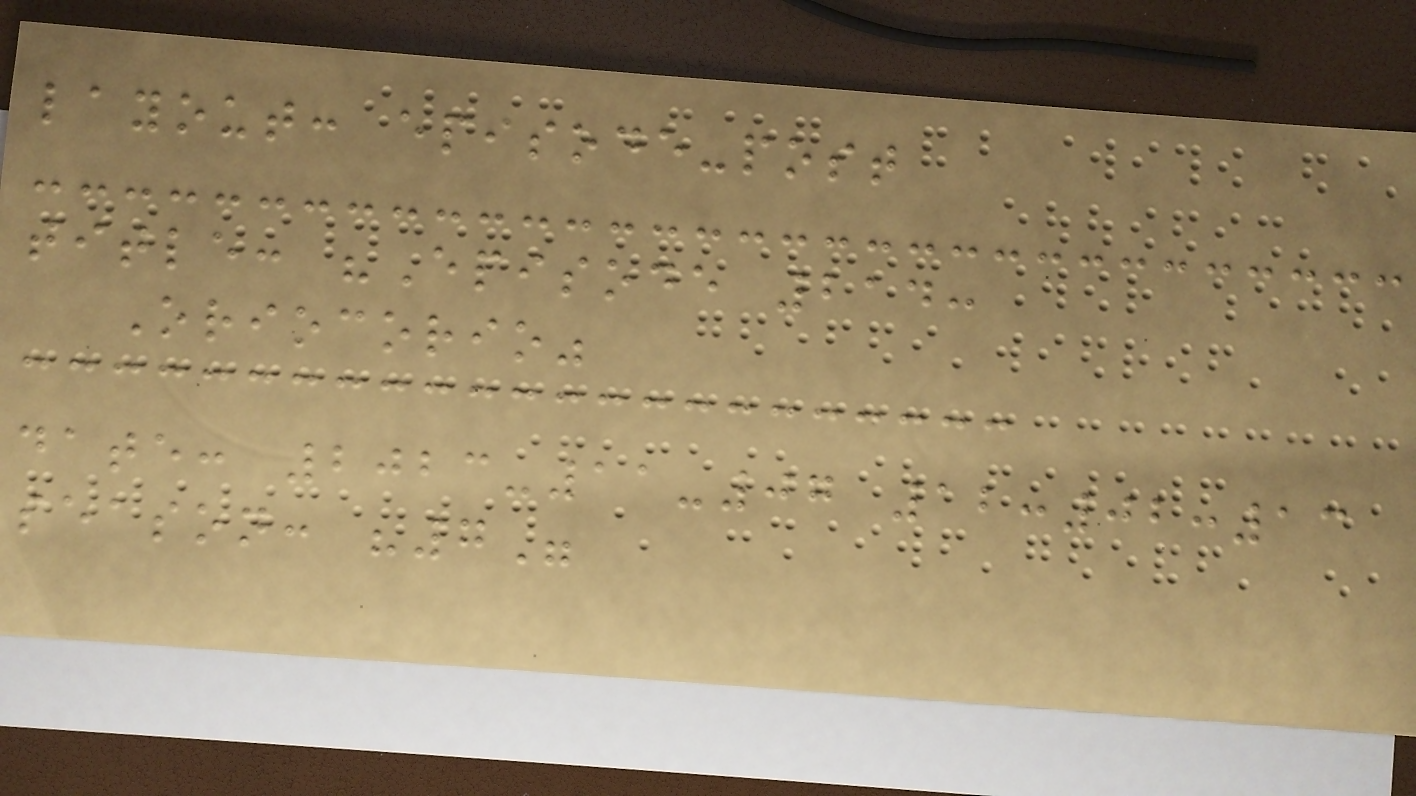layout: episode-post
title: "Episode 214:
Oriocorio"
date: 2023-11-07 12:02:13
season: "7"
